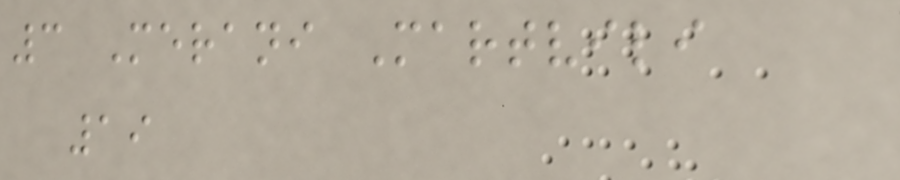3 Merani Martvili
19
